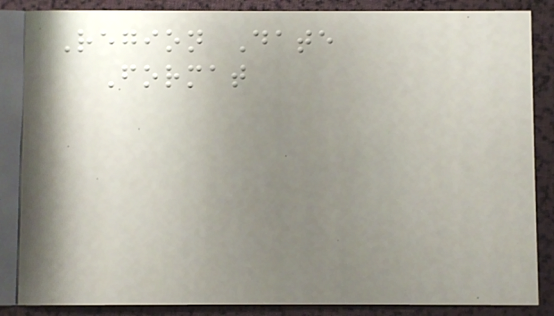Region Date
Format
